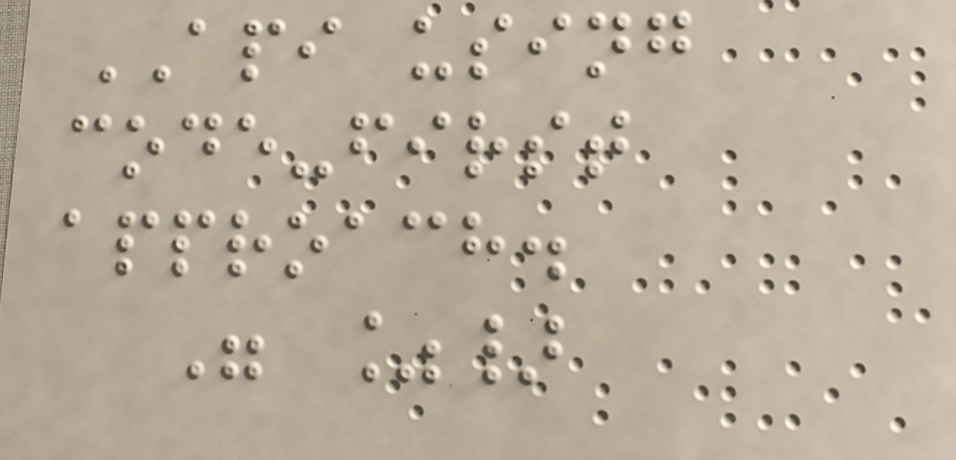API using
code-first
approach.
" %}
